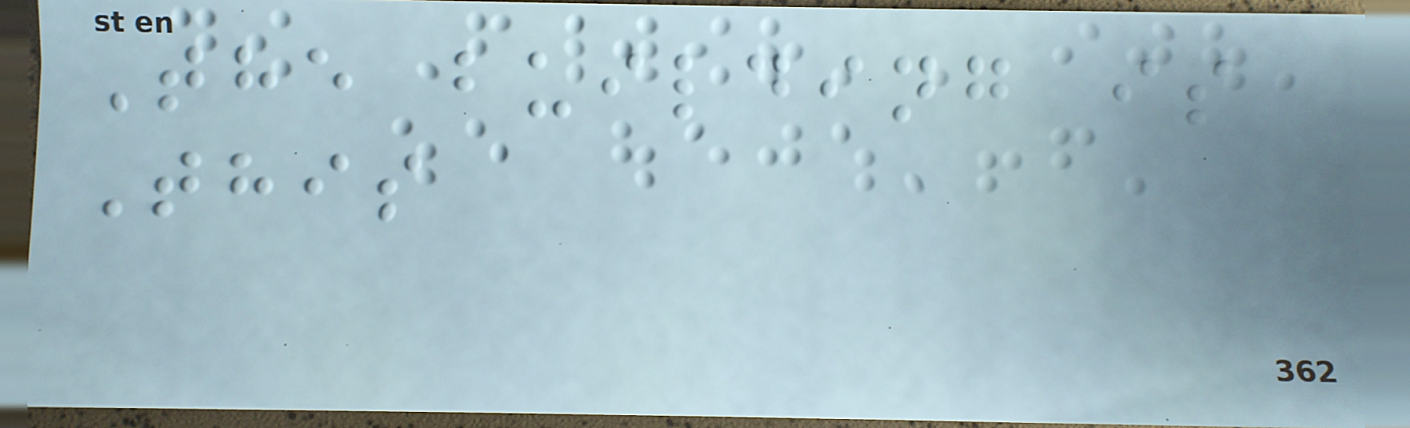The building is
This
